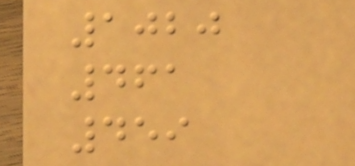1020
461
459
